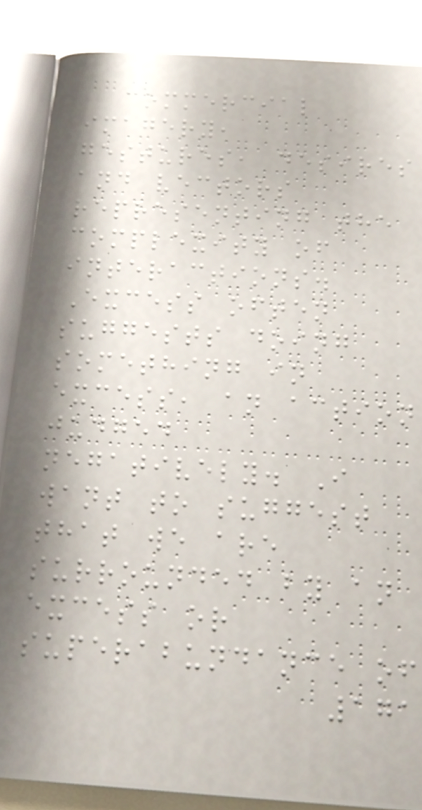commercial
imagery,
gestures, desires
and vectors
representing the
complexity of
interactions.
Excess often
suggests doing
something in
excess, an action
judged
negatively. I
want to suggest
that we are
surrounded by an
excess or
superabundance of
171
